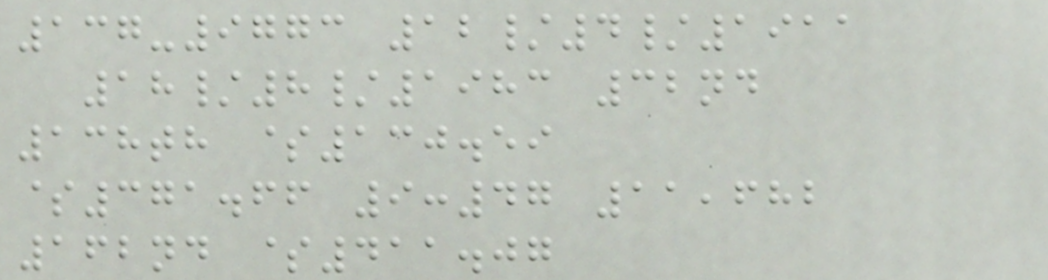137-9773 12/4/1911
18/8/1983 32nd
138th $130.59
$371.66 9:47 11,682
162nd $411.07
